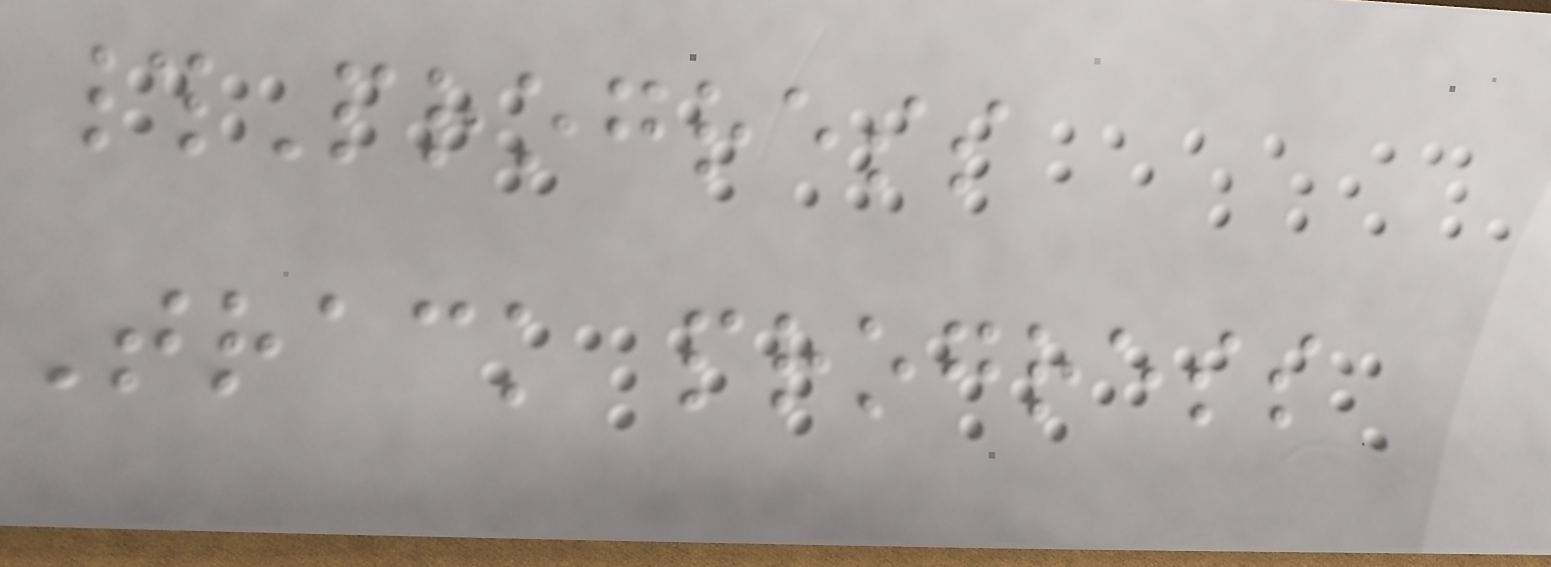#Progress
Track progress
